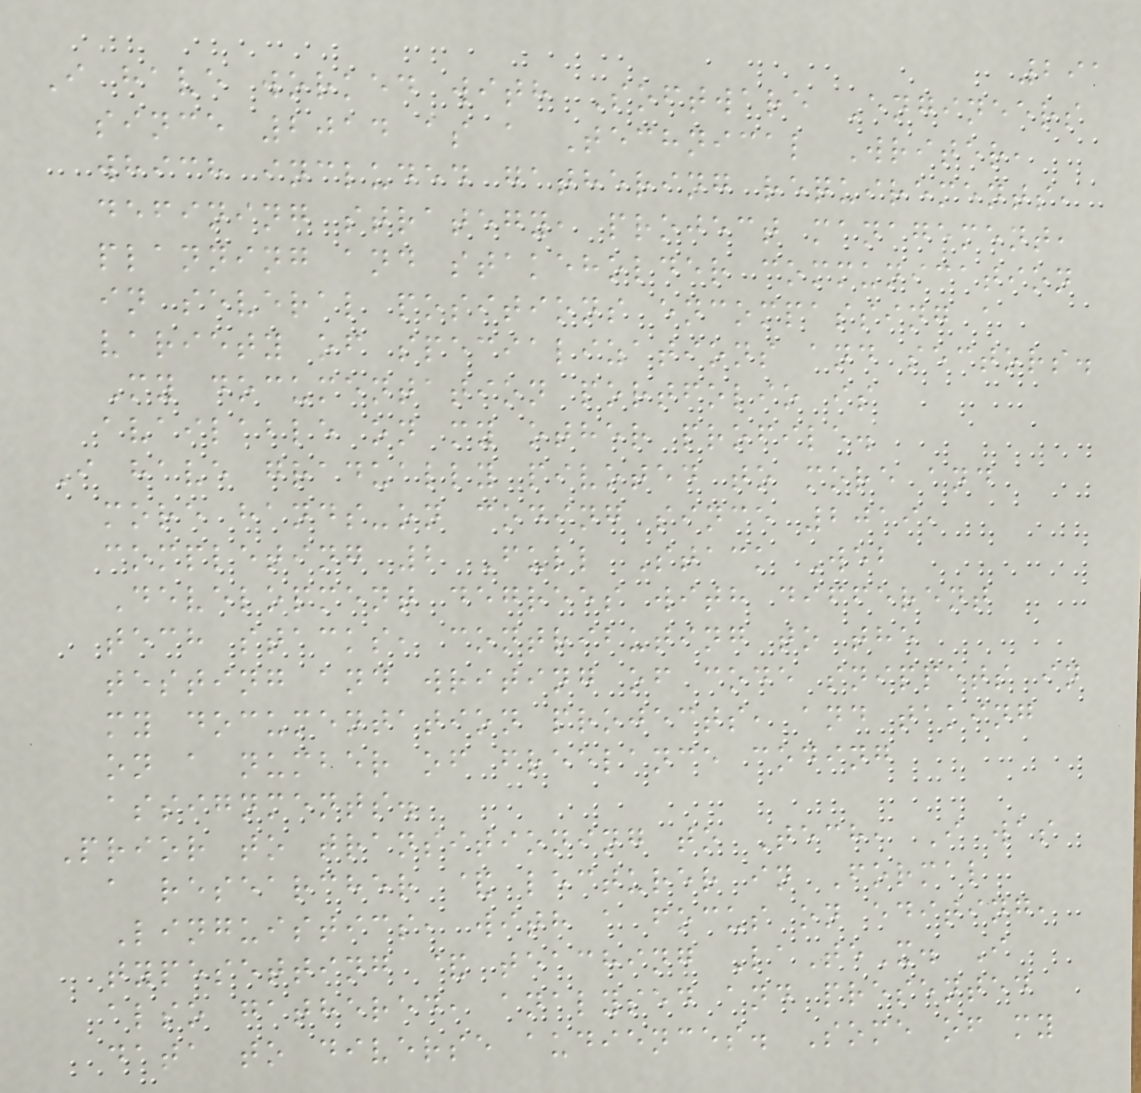291
I have worked with Software Engineers
since 2014 as a Technical Writer,
which included gathering requirements,
defining strategy, project management,
planning and stakeholder communication
in several positions encompassing a
variety of specializations and sectors.
My documentation portfolio is
available on my other profile.
I have gradually pivoted to more and
more hands-on coding since 2019,
completing 2 Full Stack Web
Development degrees with different
tech stacks, contributing to the
testing and writing of code snippets in
my documentation projects, and taking
on a number of freelance coding
assignments.
Prior to transitioning to Tech, I was
a researcher & lecturer in Formal
Linguistics, with a focus on editing,
typesetting & teaching LaTeX. I
also gathered, analysed and presented
data to diverse audiences. Some of my
